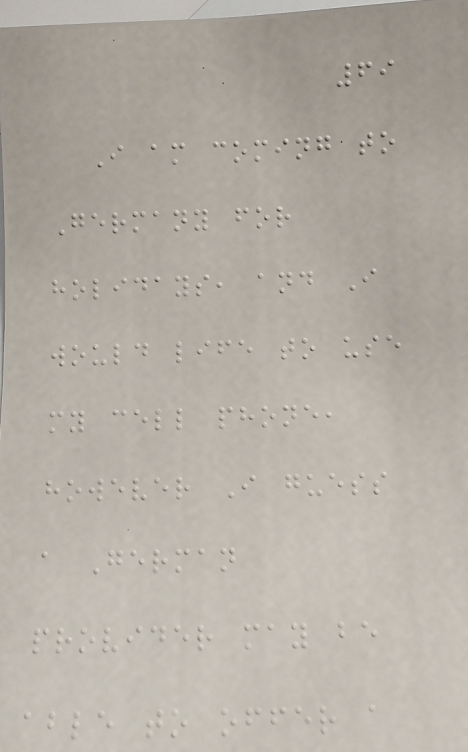69
I am coming to
Germany for
holidays, and I
would life to use
my cell phone,
however I guess
a German
provider may be
able to offer a
